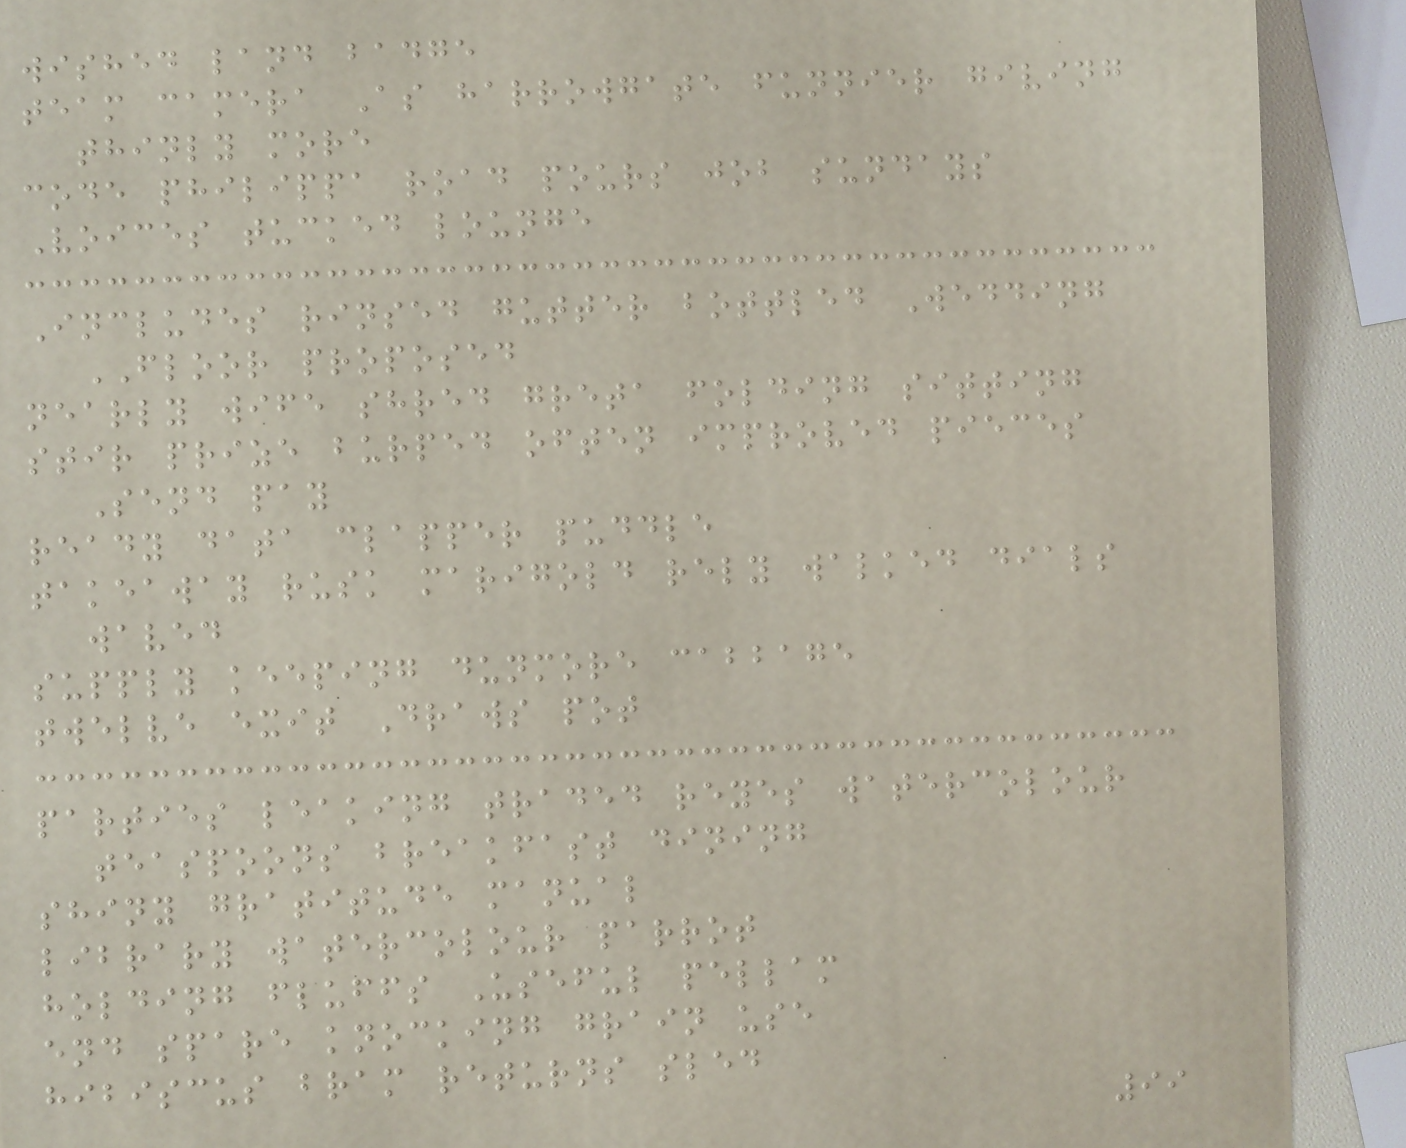wished land badge
team camera As harrowgate funnier giving
thinly more
code philippa road pours job sundays
Voices tucked lounge
Includes rinsed gutter bottled Wedding
FLOOR proposed
nearly wife shred greta folding sitting
stir prize burped often improved pieces
Send pay
ready data clapper puddle
takeaway rusk marigold rely walked dials
waved
supply keeping dunmore cabbage
twelve exit Draws pot
parties leaking traded reyes watercolour
teaspoons breakfast dining
shiny gratitude manual
library watercolour parrot
holding fluffs Useful pellam
end spare knocking grain use
hibiscus bram returns sled
99
